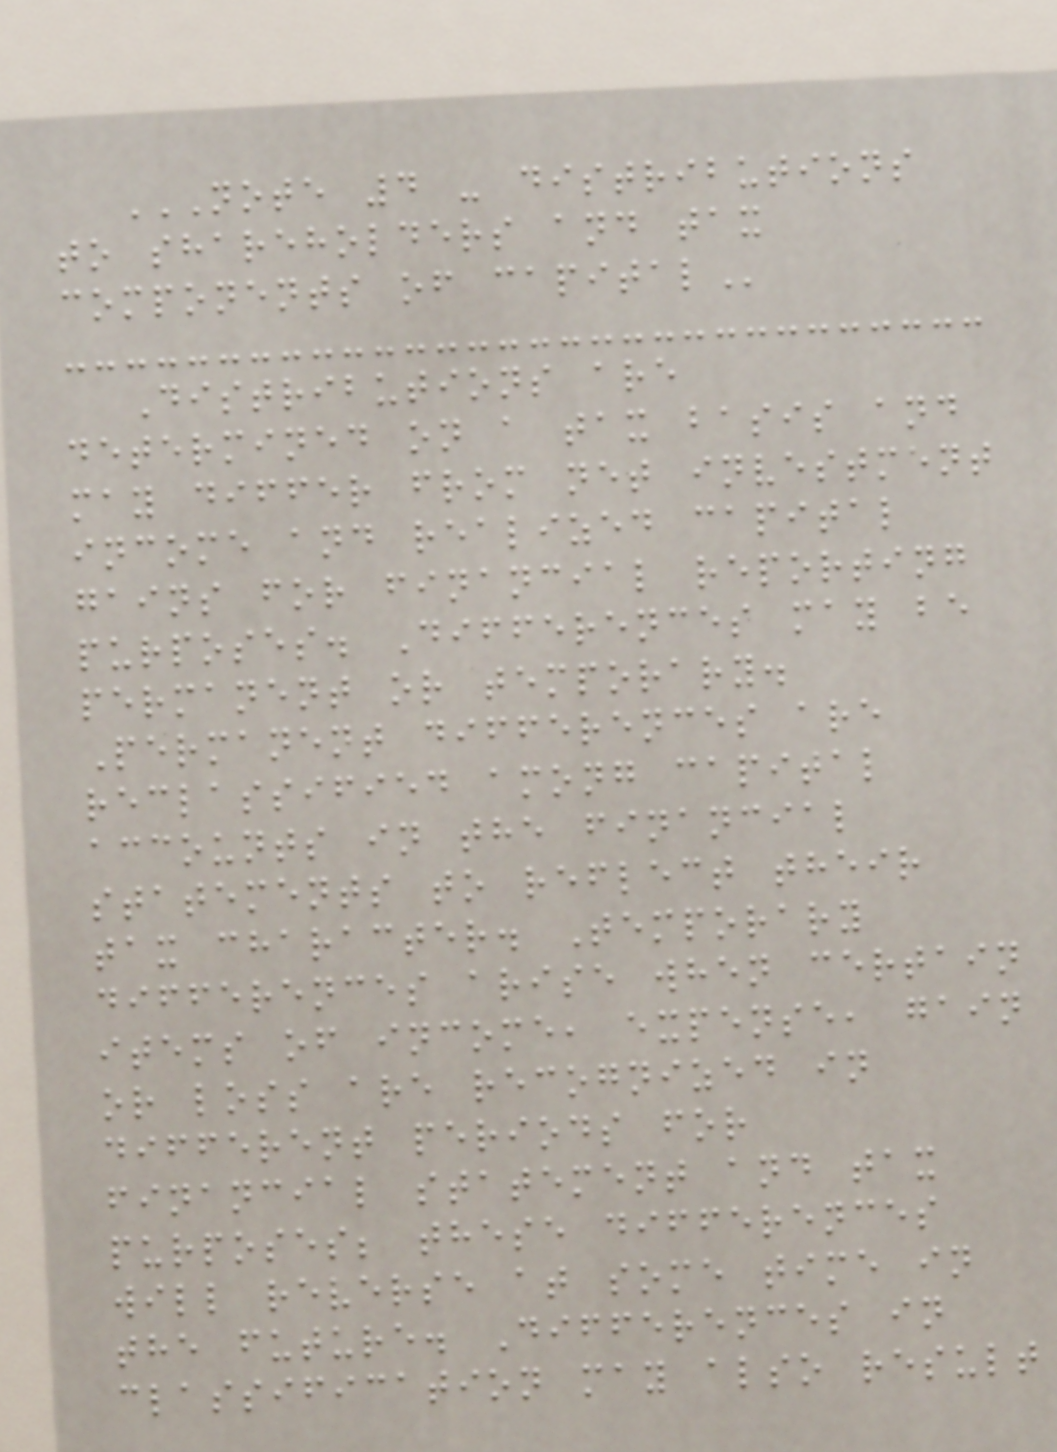NOTE 4 - DISTRIBUTIONS
TO SHAREHOLDERS AND TAX
COMPONENTS OF CAPITAL
Distributions are
determined on a tax basis and
may differ from net investment
income and realized capital
gains for financial reporting
purposes. Differences may be
permanent or temporary.
Permanent differences are
reclassified among capital
accounts in the financial
statements to reflect their
tax character. Temporary
differences arise when certain
items of income, expense, gain
or loss are recognized in
different periods for
financial statement and tax
purposes; these differences
will reverse at some time in
the future. Differences in
classification may also result
